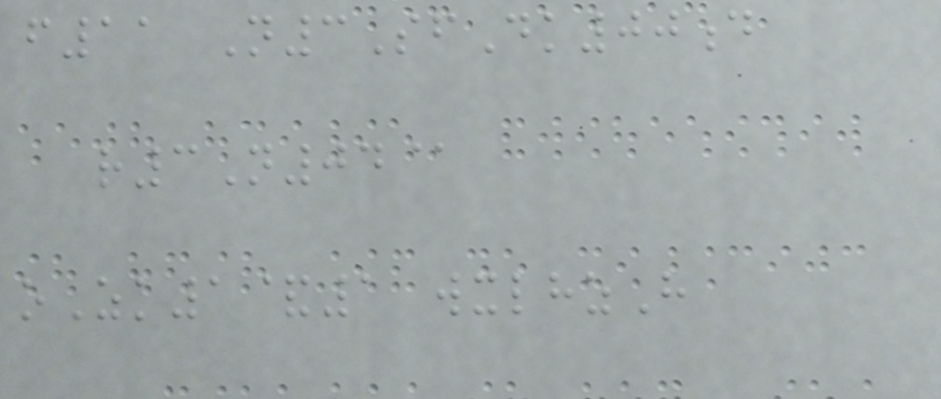f11 N3SfDk00d
r3N04@
oZk1&1 wxlhzH
